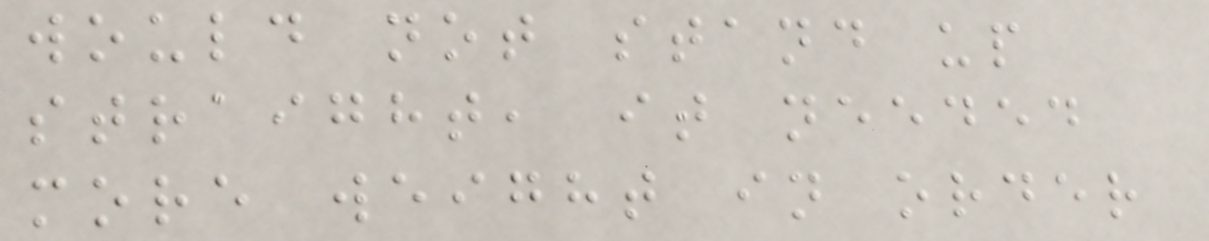would not stand up
straight, it needed
more weight in order
